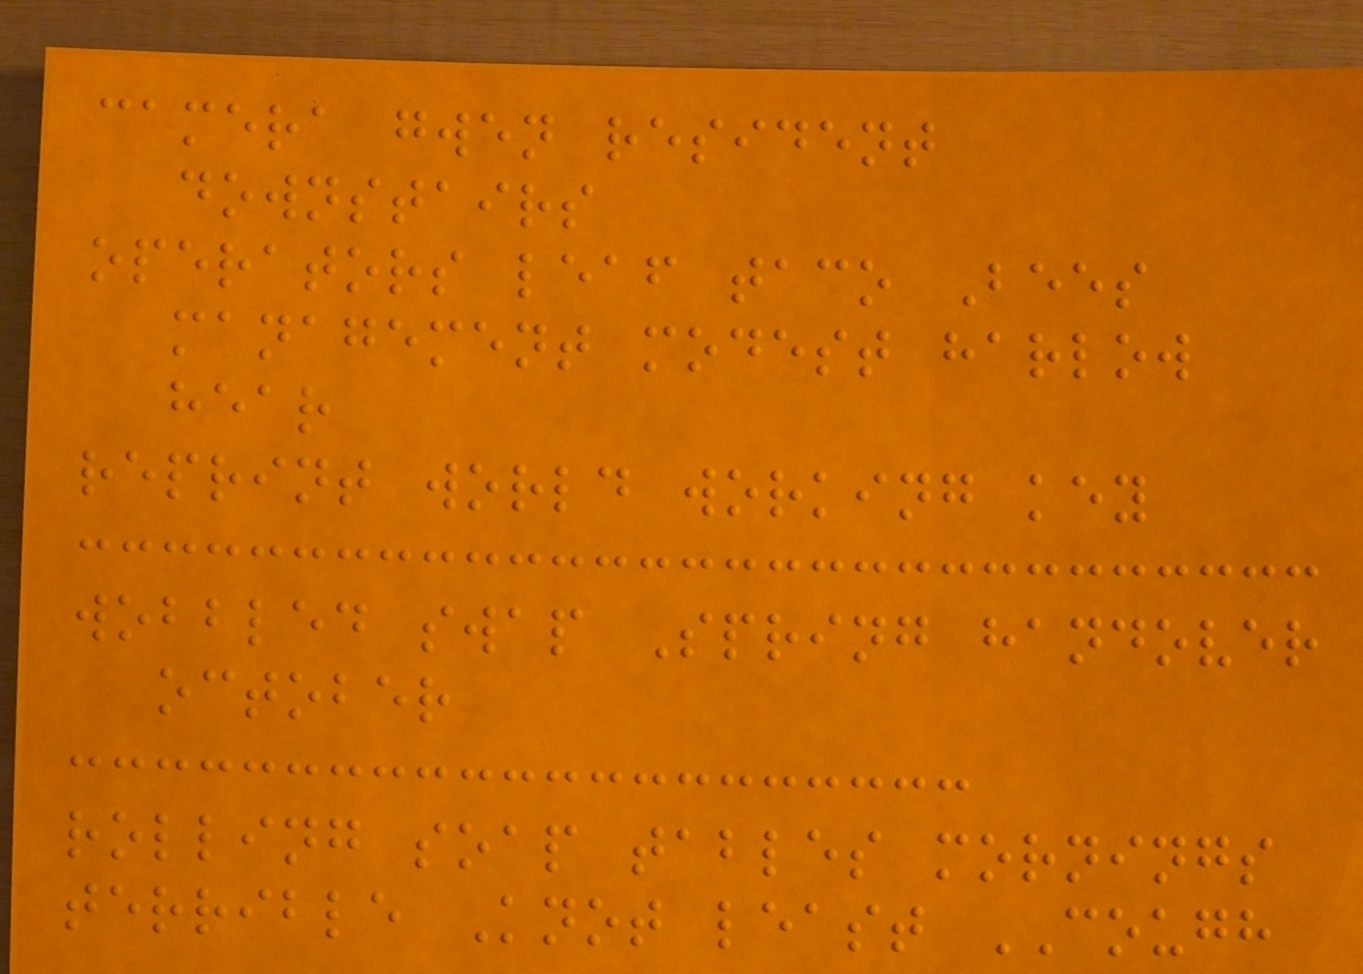camera gwen resident
downstairs
operators leaf taco Bees
management modest harlow
hear
reprint world working key
wobbled swap Spring handover
october
rolling soap tables mornings
terrible Knot least COUGH
